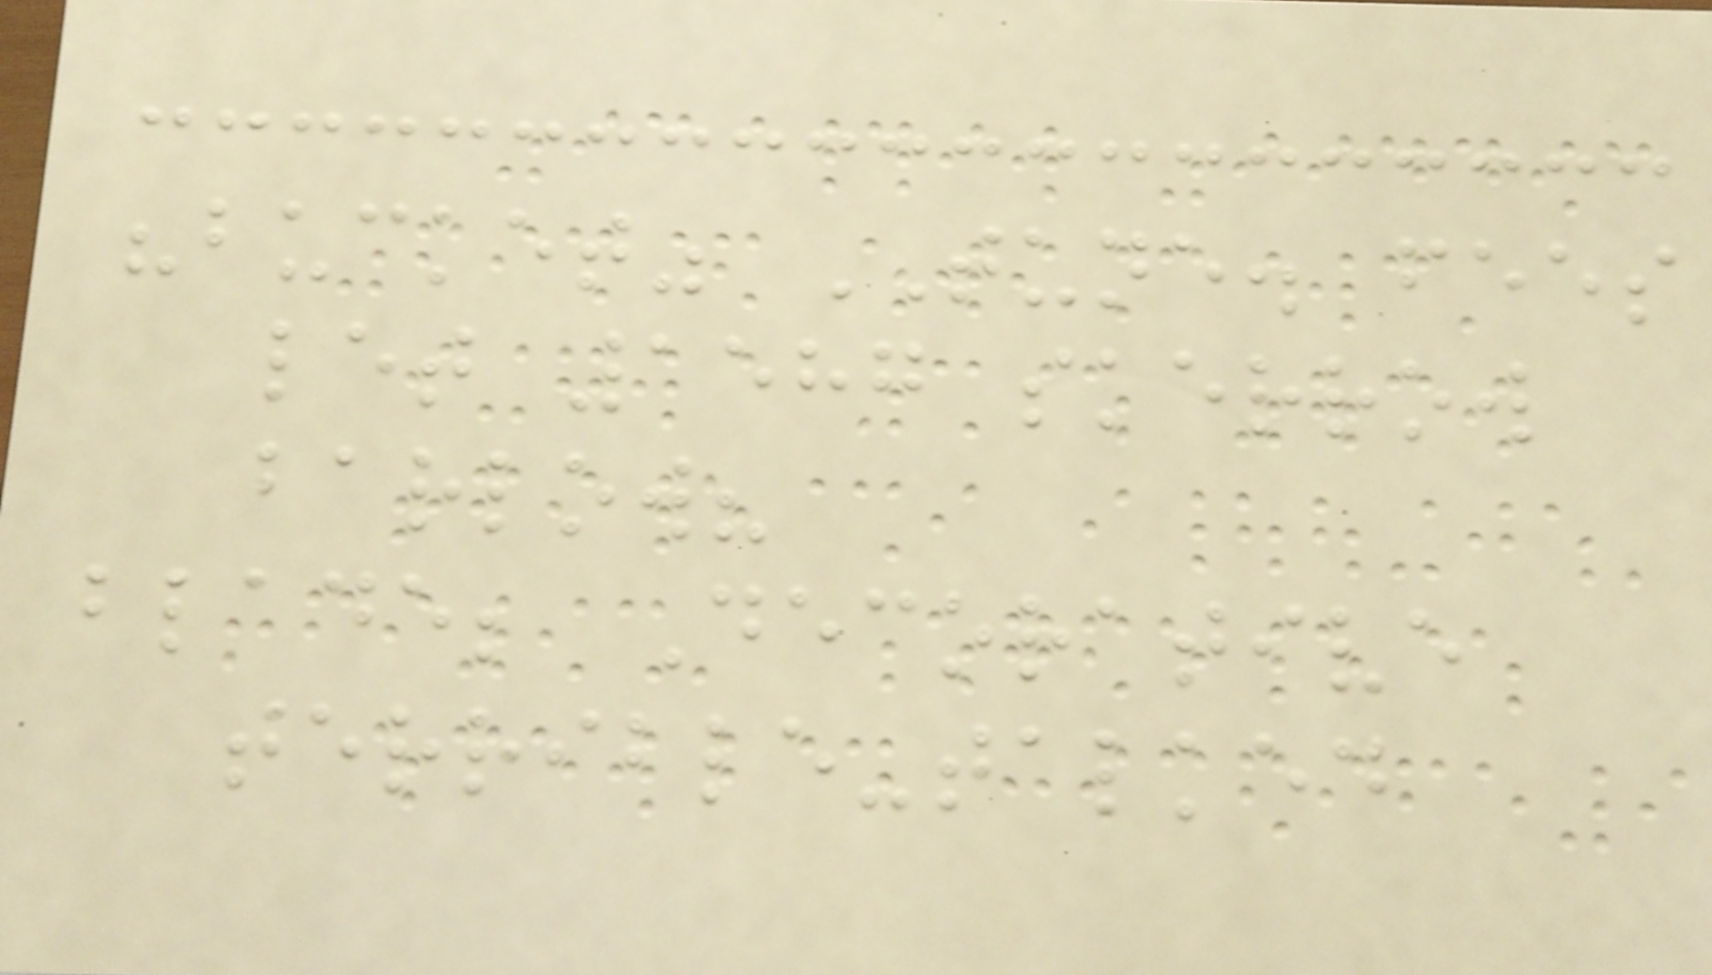"bucket" TUNE. fees
let 1587 skerrow
barlow?
blade; Decorative
terrible-talked
